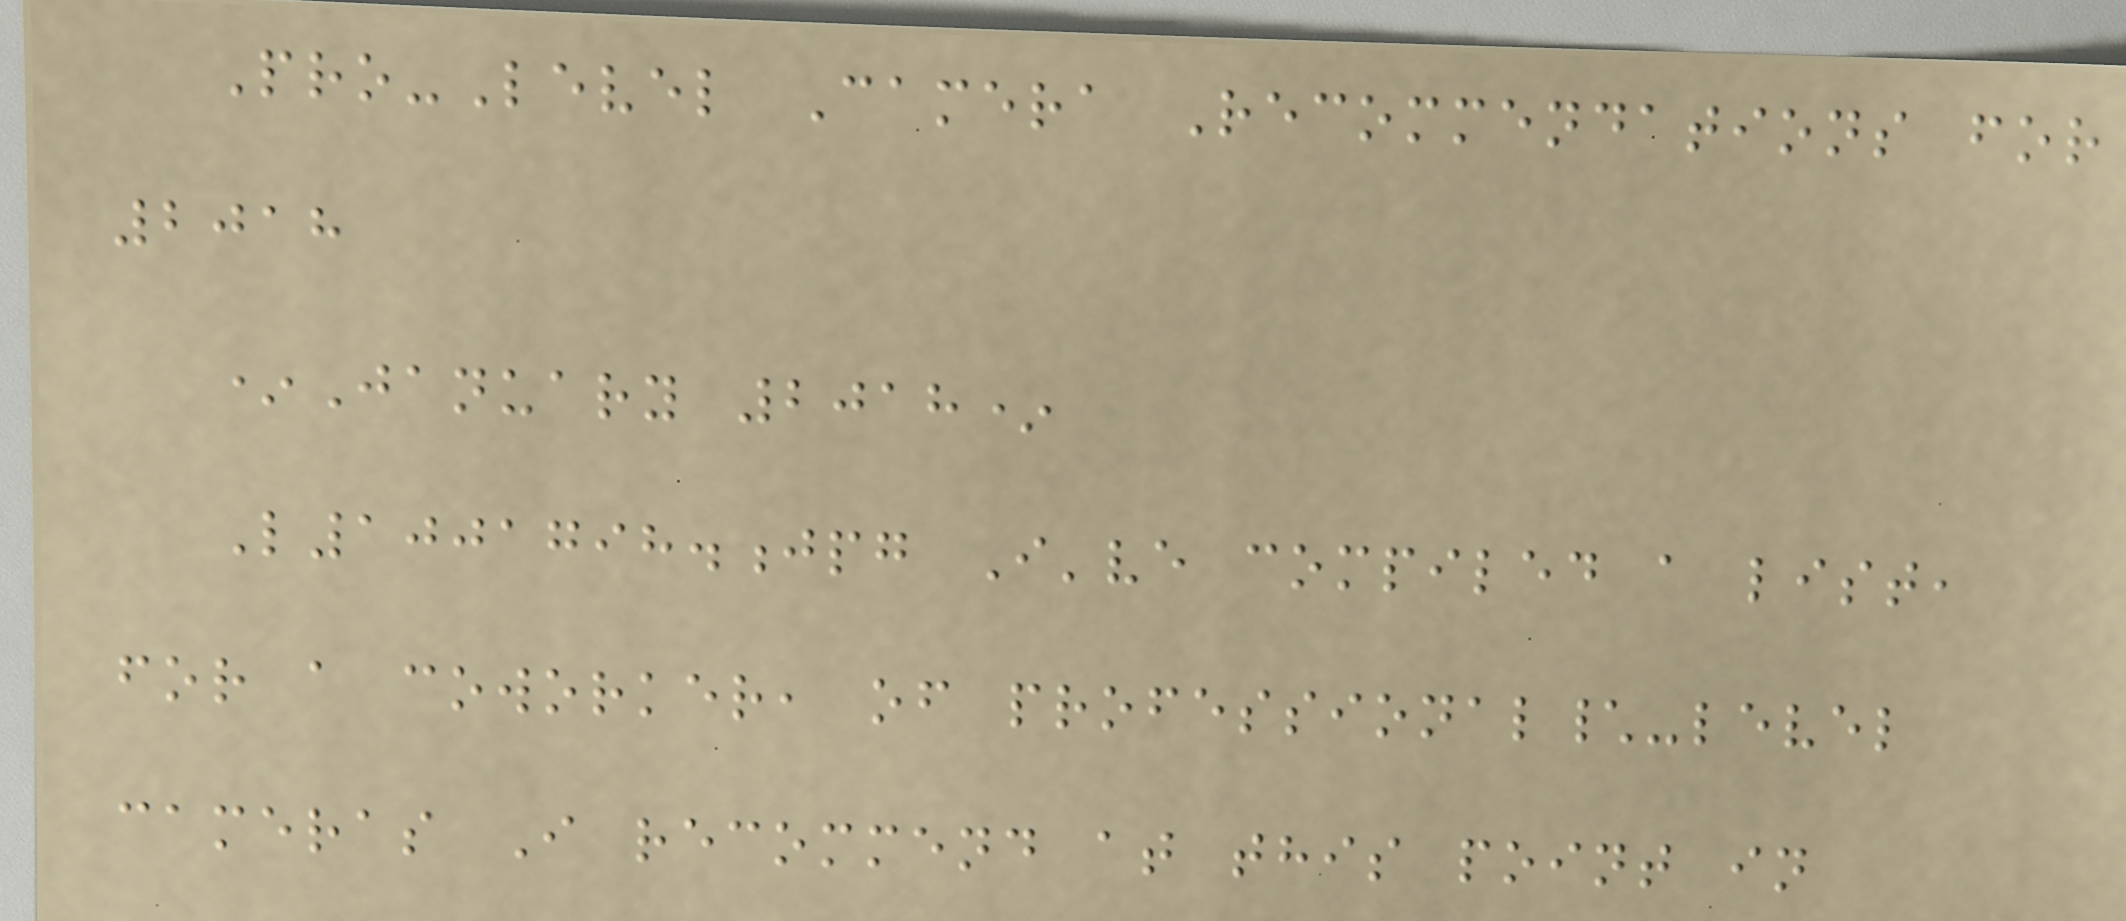Pro-Level Camera Recommendations for
2018
*January 2018*
L1001798.jpg I've compiled a list,
for a coworker, of professional\-level
cameras I recommend at this point in
